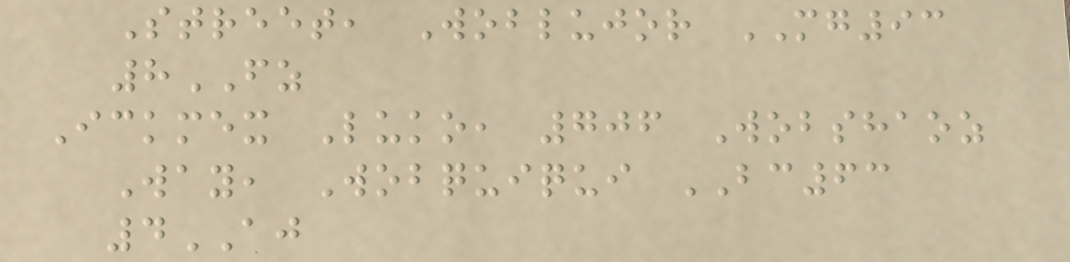Street, Woblujor MG93
8FZ
Ickmex Luko, 706 Wobshaoz
Way, Wobquiqui BC63
4AJ
